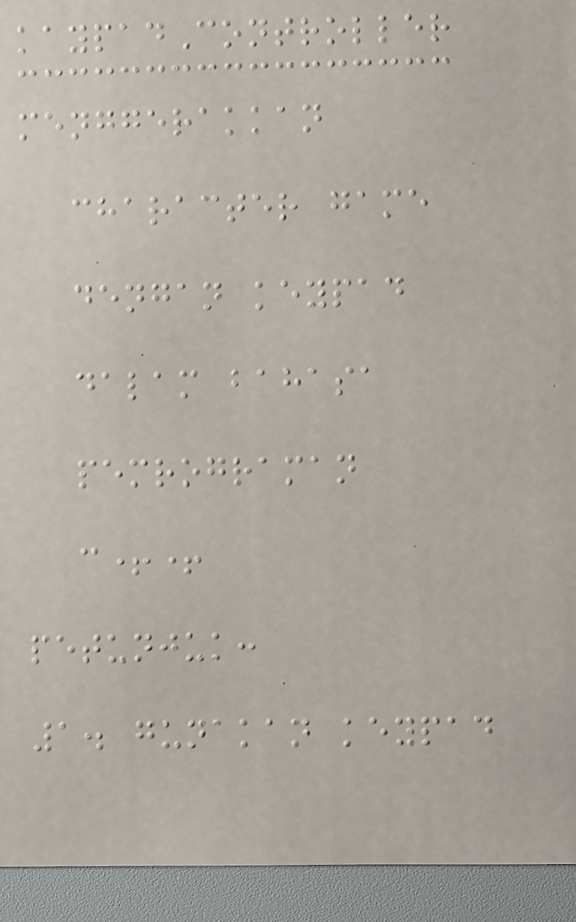kaypadController
menggerakkan
character game
dengan keypad
dalam bahasa
pemrograman
c++
petunjuk:
1. gunakan keypad
